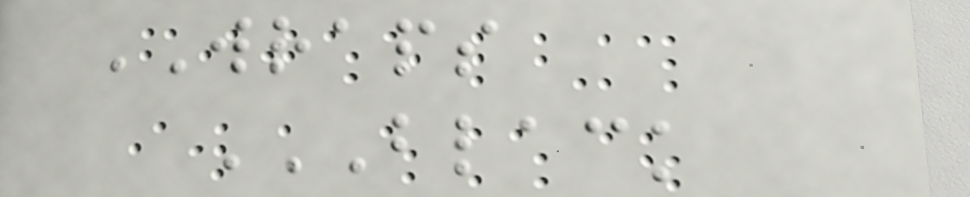WRAPS
BLACK
